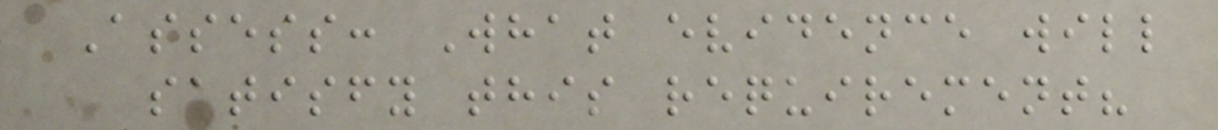Assess: What evidence will
satisfy this requirement?
